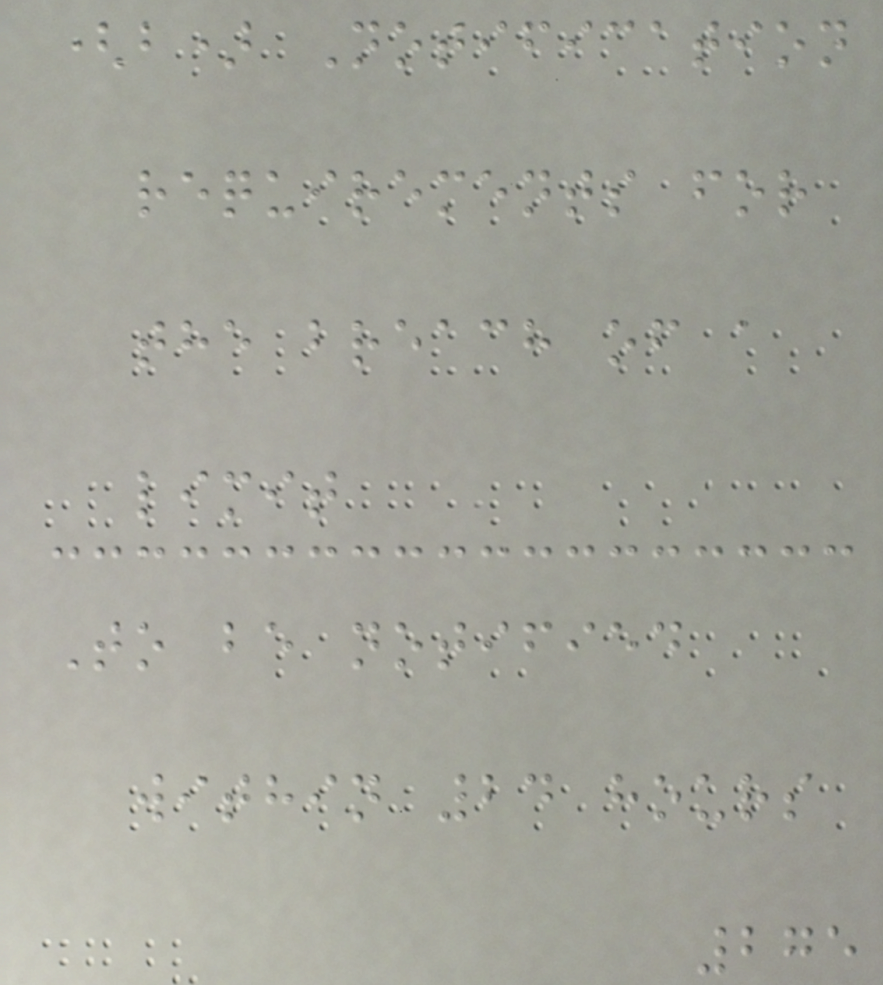(b) Notification
requirements for
the breach of a
limit
To be notified
within 24 hours
275
